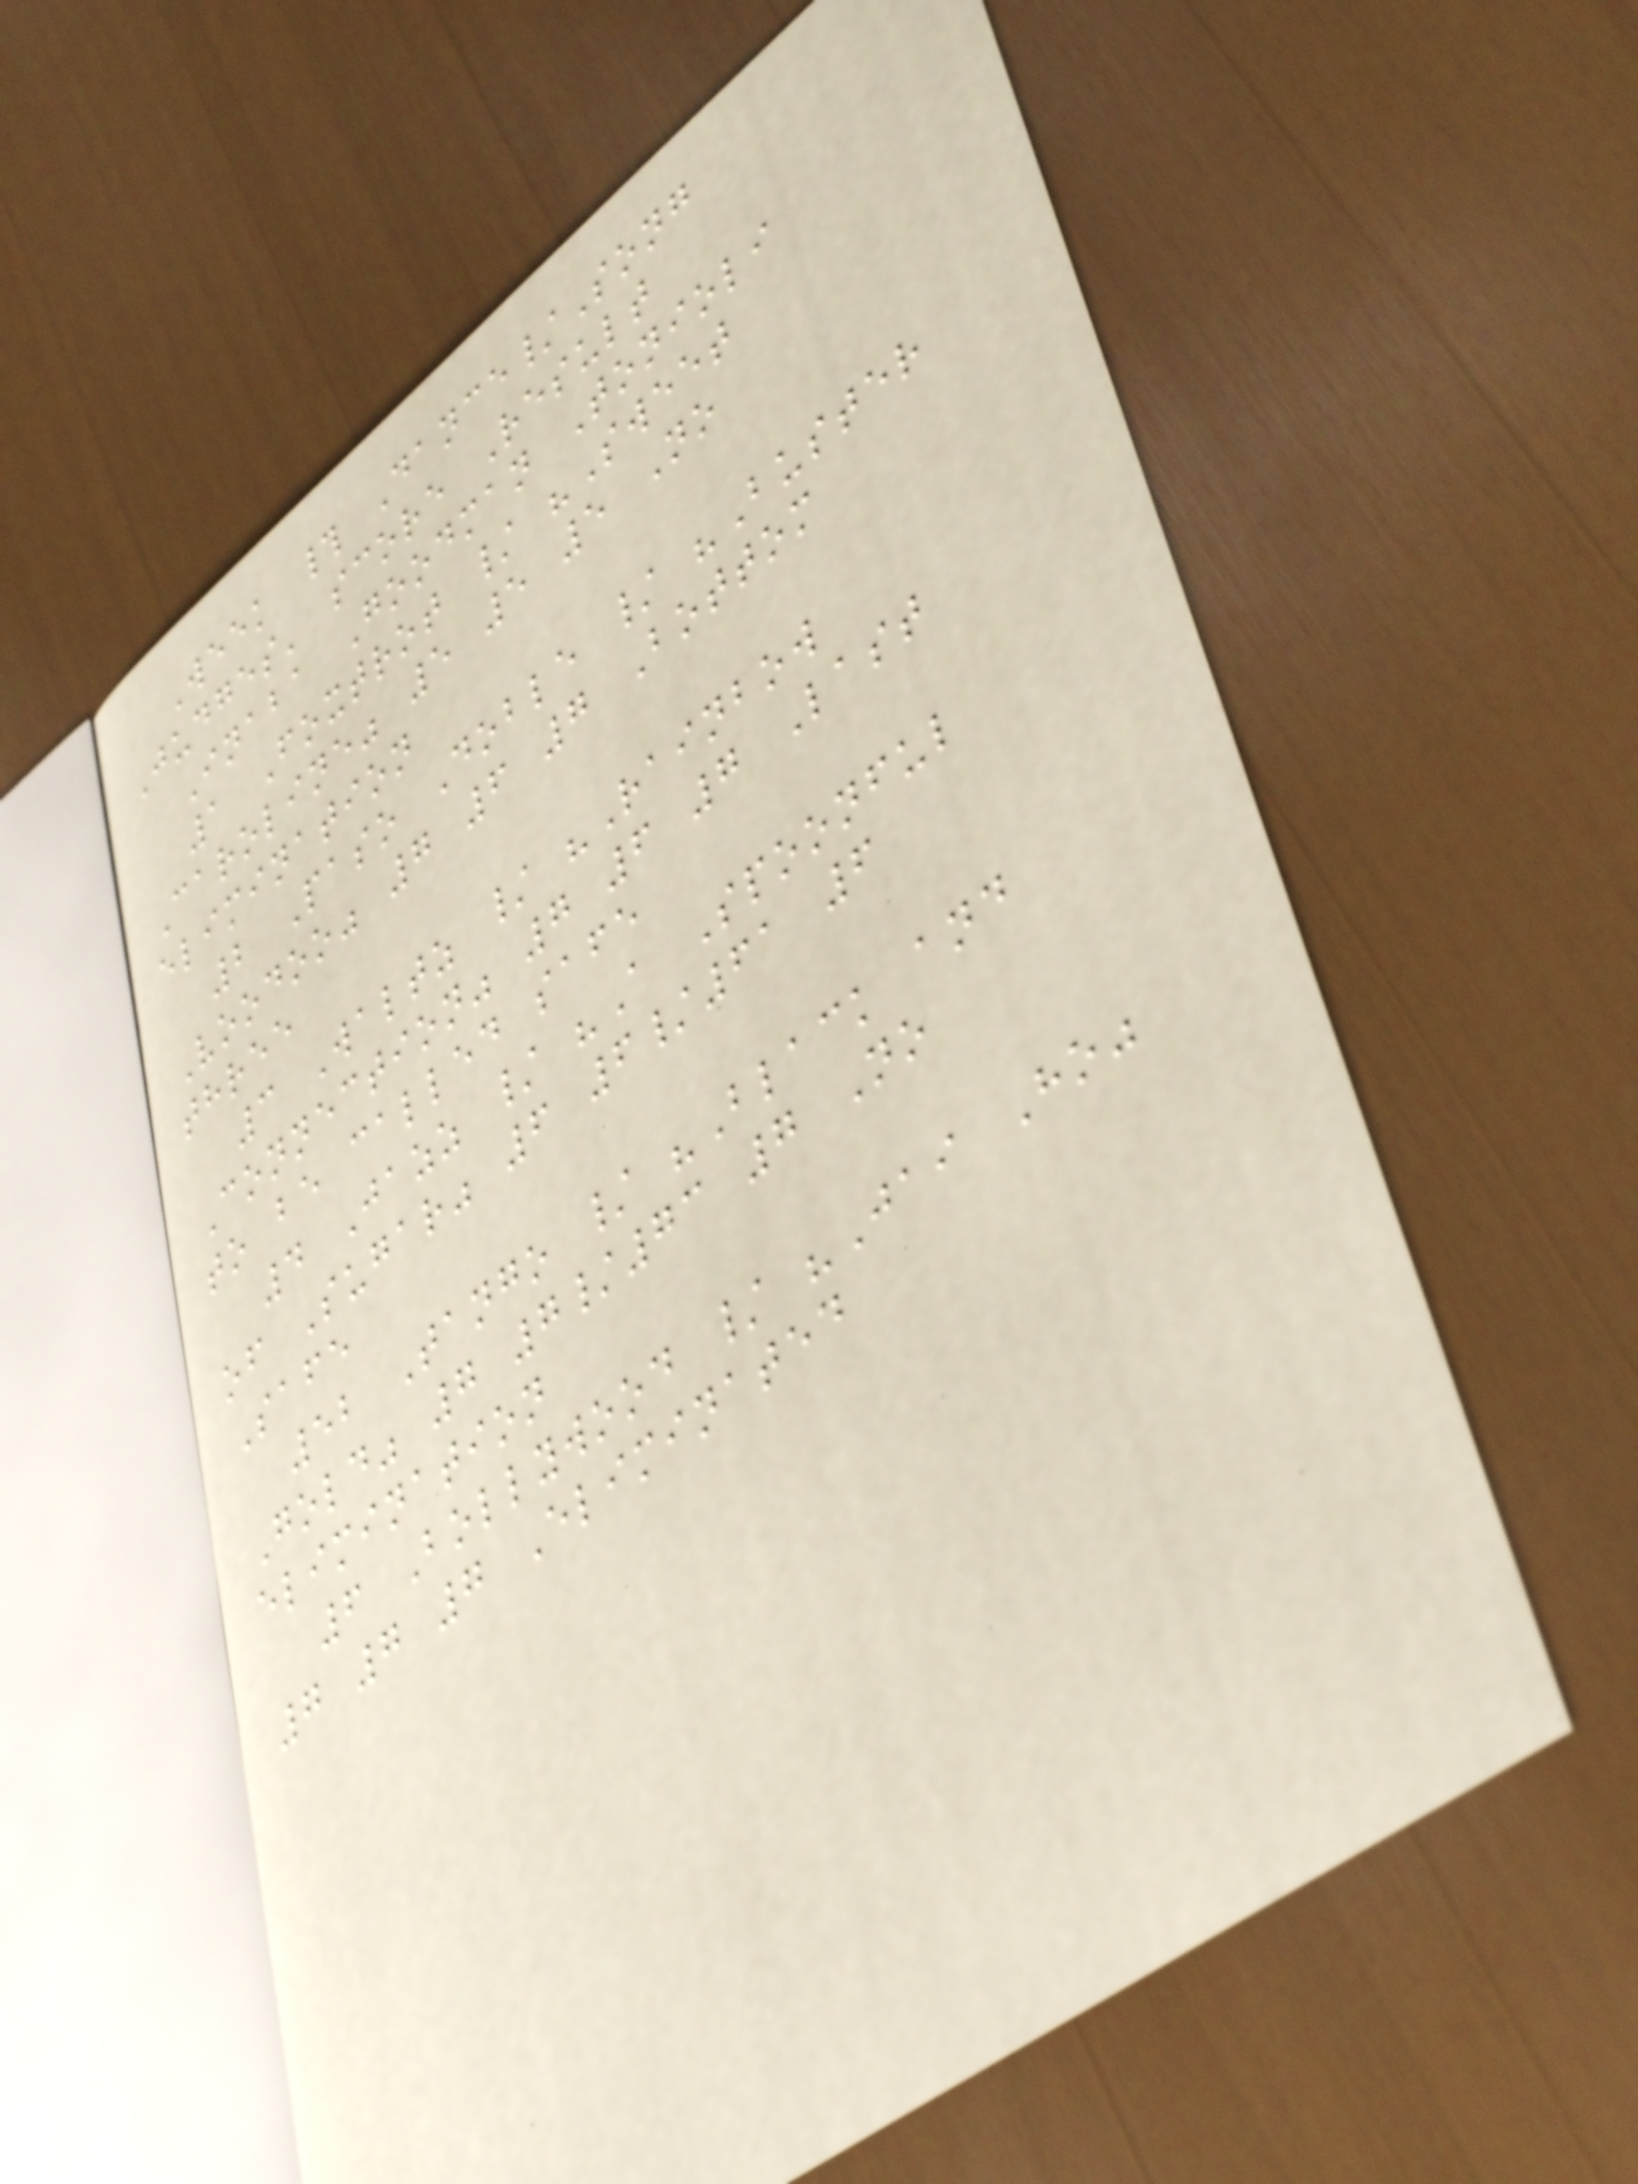Week # Dance/Song
Judges' score Result
Inaba Goodman Tonioli
1 Foxtrot / "Sweet
Caroline" 5 5 5 No
elimination
2 Paso Doble / "Buster
Voodoo" 7 6 7 Bottom
three
3 Waltz / "Rainbow
Connection" 7 6 7 Last
to be called safe
4 Jazz / "A Spoonful
of Sugar" 6 6/61 6
Safe
52 Tango / "Black and
Gold" 7 7/73 7 No
elimination
6 Bollywood / "Jai Ho"
7 7 7 Eliminated
